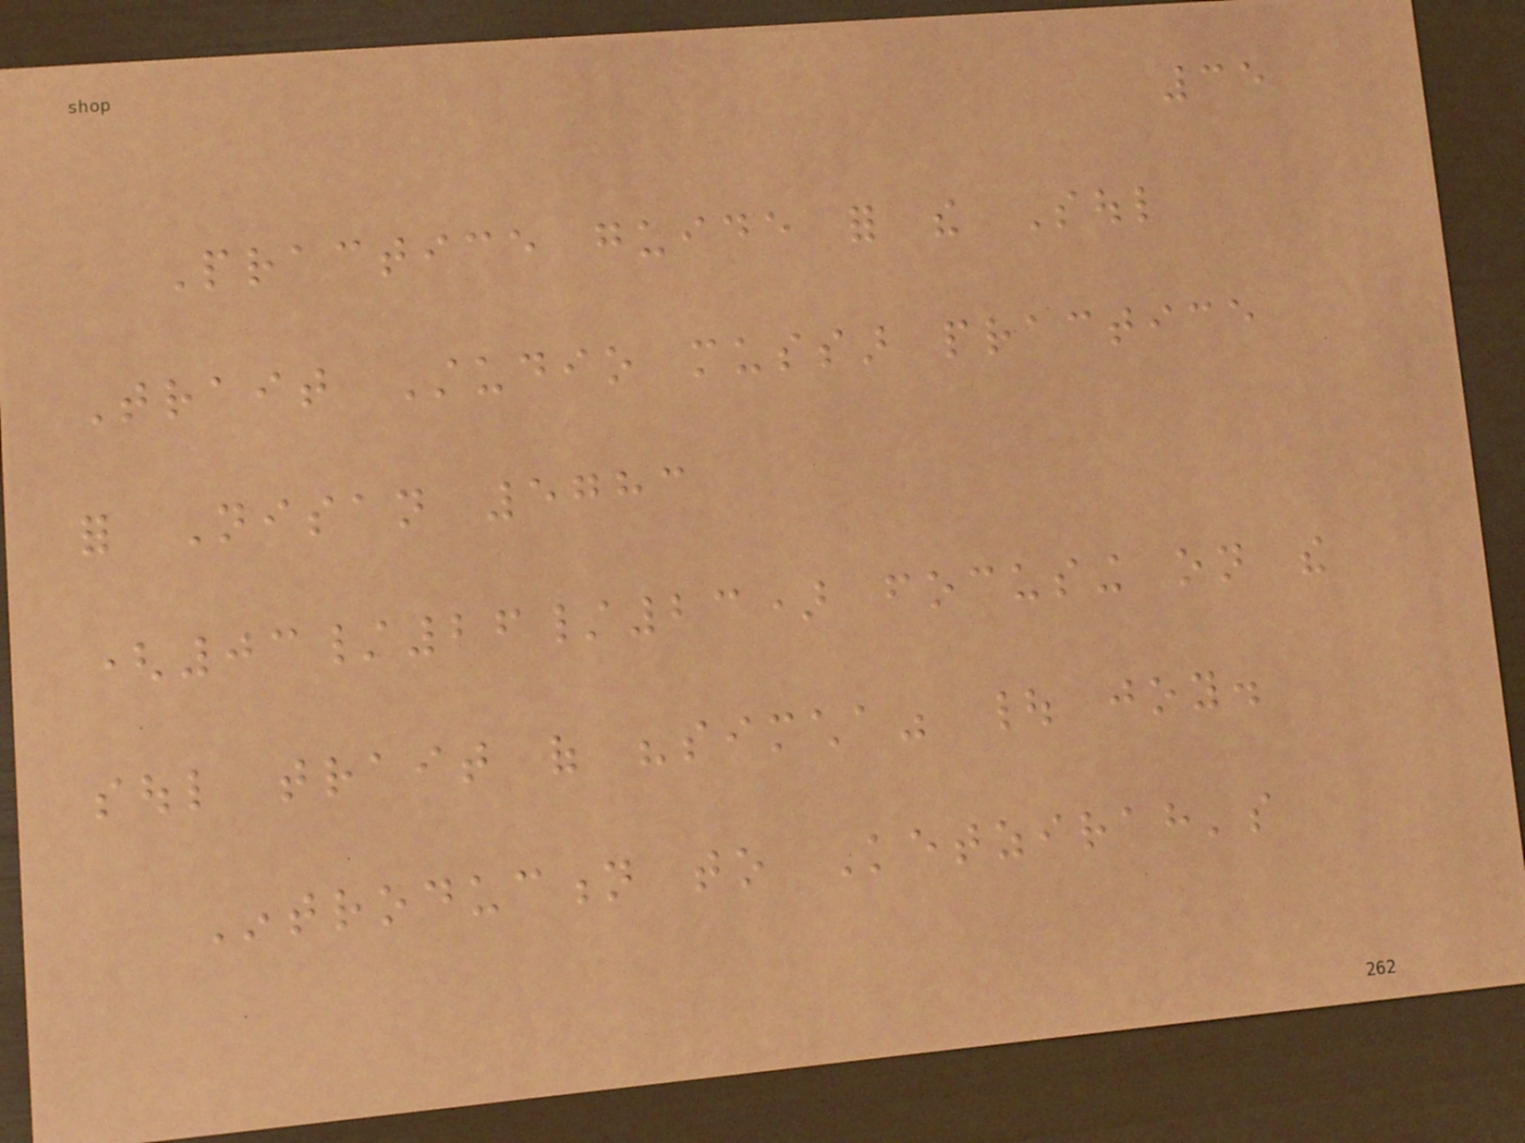35
Practice guide for the Soul
Trait Studio mussar practice
for Nisan 5783
(03/26/23) focusing on the
soul trait of "simcha" | joy.
Introduction to Ketzirah's
